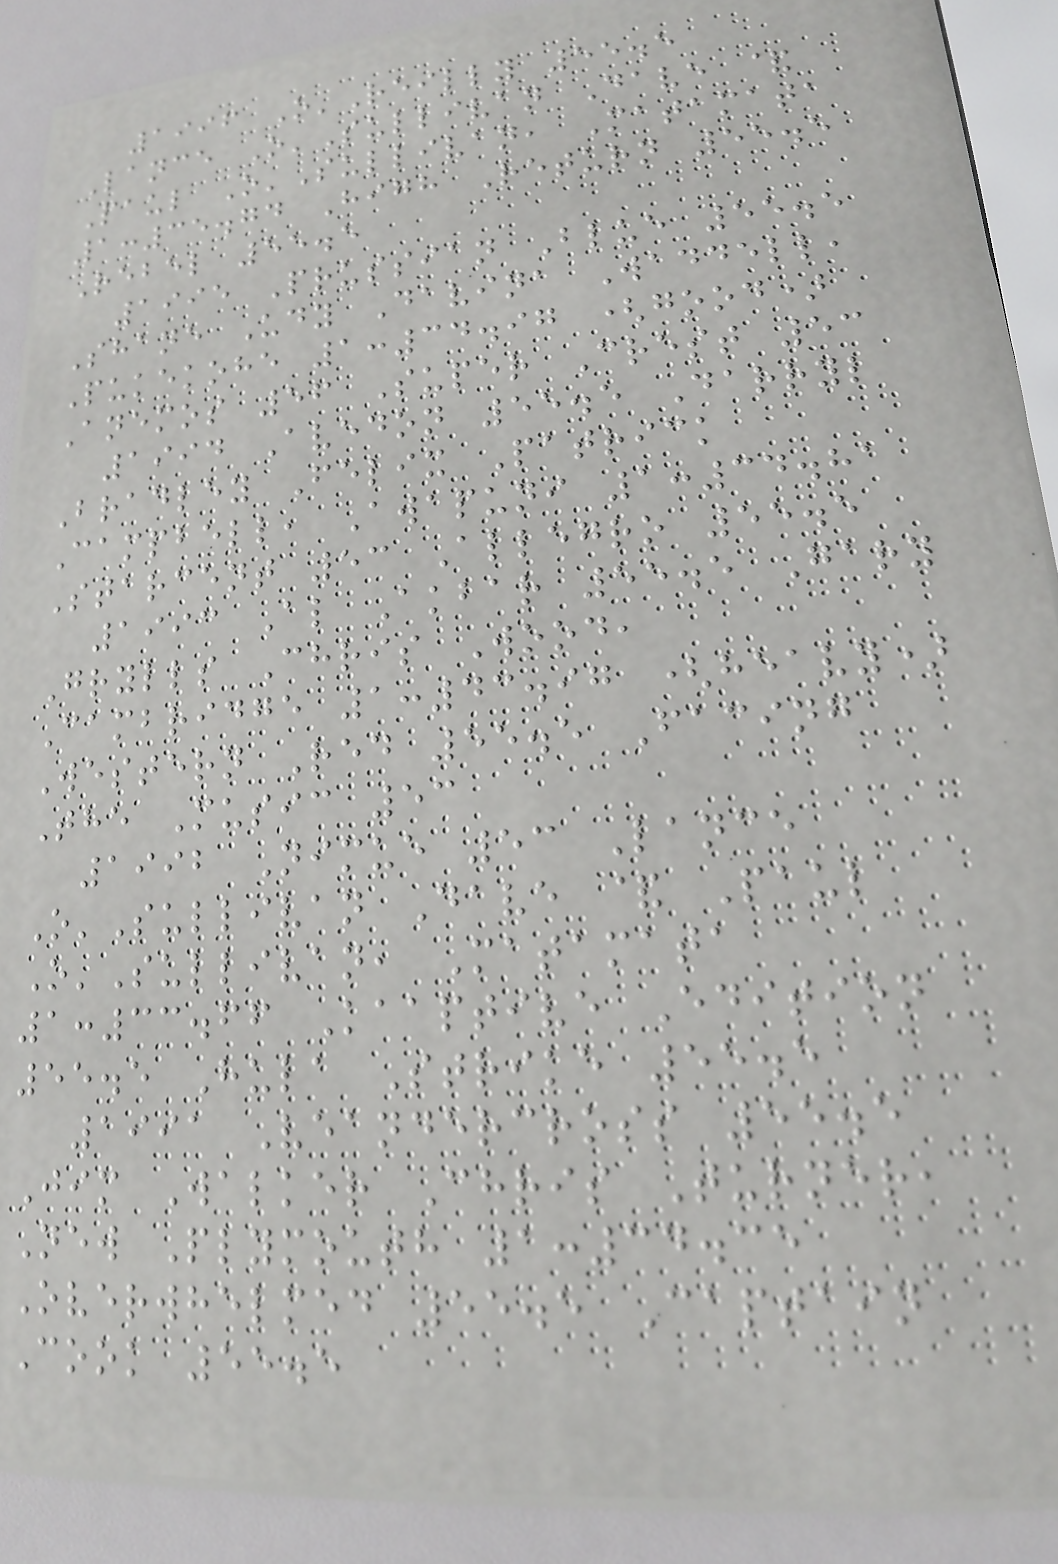1996 O'Reilly 55.5
Lance O'Sullivan Dave &
Paul O'Sullivan, Matamata
1:35.74 High Return 55.5
Rebel 55.5
1995 Prussian Blue 55.5
Shane Udy Davina Waddell,
Pukekohe 1:34.97 (good)
Anemos 56 Super Crest 53
1994 Avedon 55.5 Darryl
Bradley Felix Patrick
Campbell, Awapuni 1:34.81
Starcent 53 Allegro 55.5
1993 Al Akbar 55.5 Gary
Grylls Chris Wood,
Cambridge 1:43.97 (heavy)
Western Red 55.5 Facing
The Music 53
1992 Nimue 53 Lance
O'Sullivan Dave & Paul
O'Sullivan, Matamata
1:33.66 Kaaptive Edition
55.5 Hula Strike 55.5
1991 Veandercross 55.5
Jim Walker Chris Turner,
New Plymouth 1:34.35
Overwhelmed 55.5 Captain
Cook 55.5
